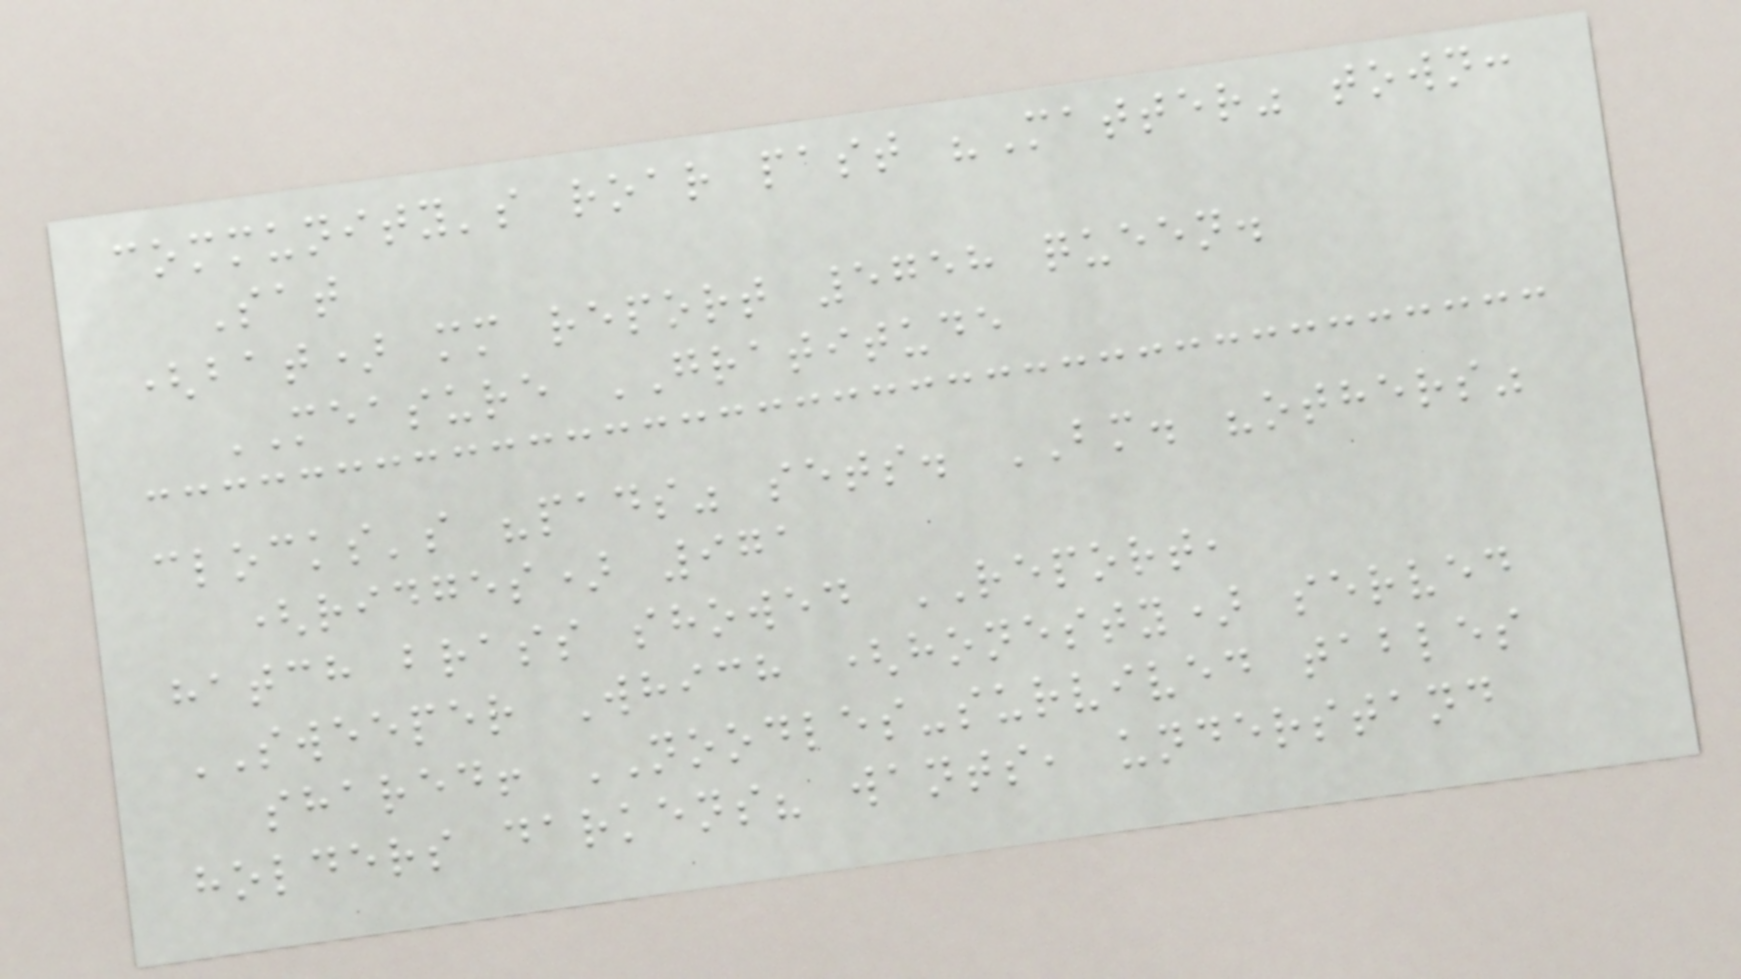community's roar past "Matter" town:
Sat
(bat) mm report 5758 queen.
MEASURE GRATITUDE
clocks's "pads" sets. BM. "others"
(ridges) 971
hatch brass showed REPORT,
SWEEPER Which (honesty) served
shared! NOODLES-survived tables
holders darkens? wants, understand
